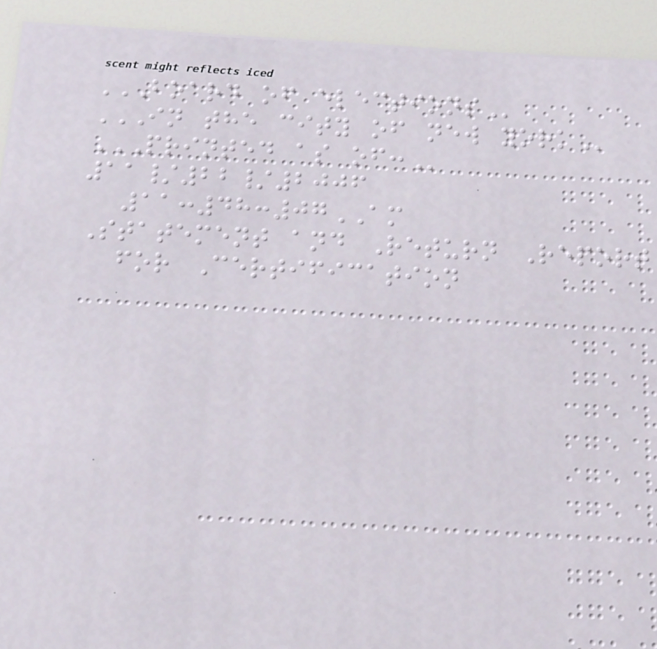BOARD OF ELECTIONS
IN THE CITY OF NEW YORK
PRINTED AS OF:
11/22/2006
11:48:07AM
Statement and Return Report
for Certification
